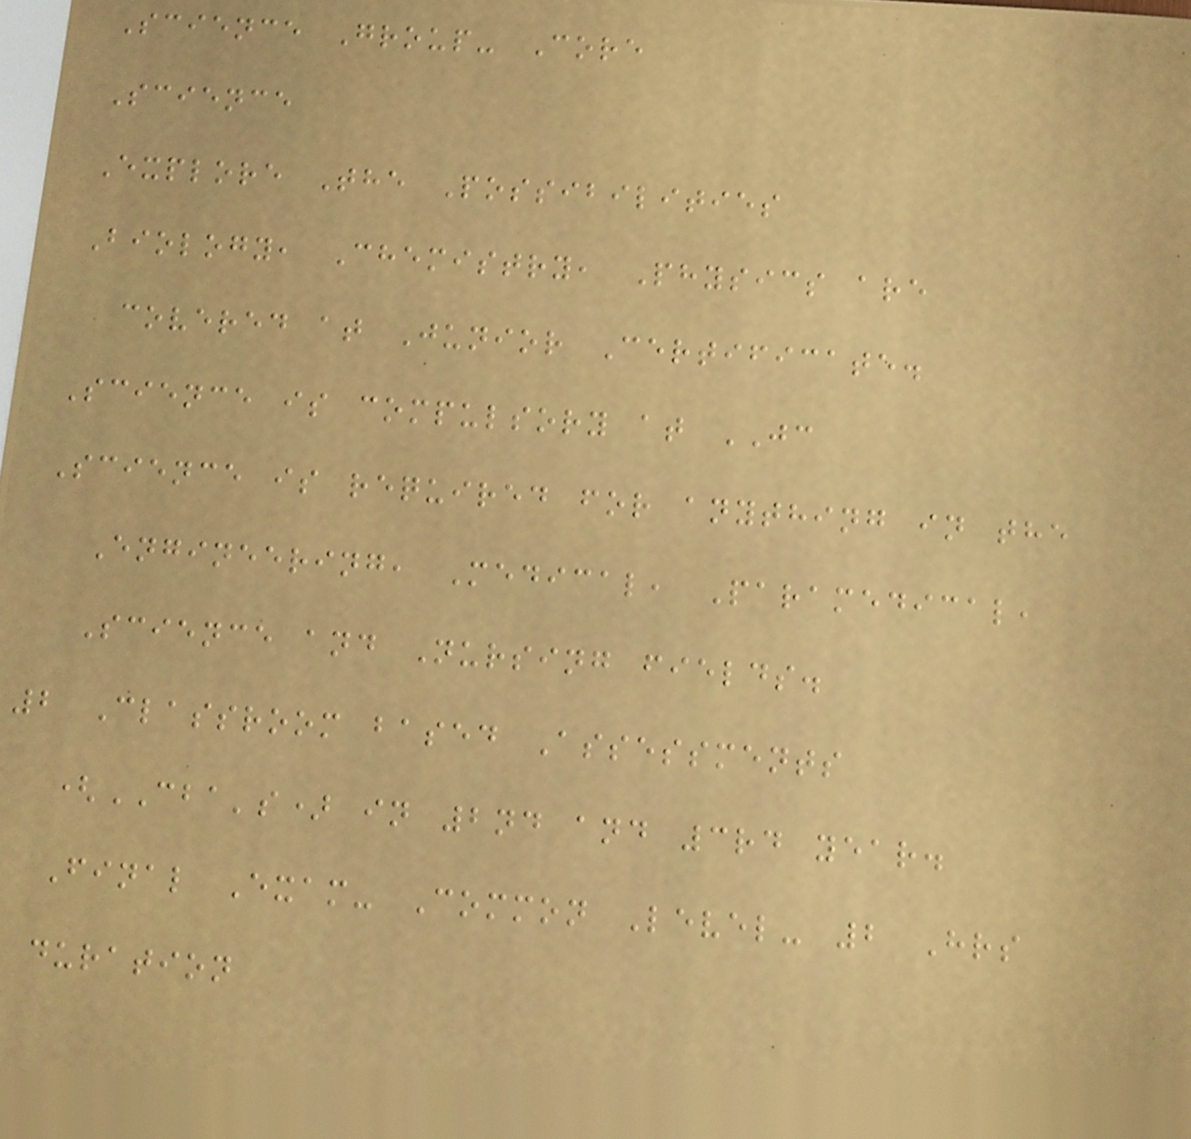Science Group- Core
Science
Explore The Possibilities
Biology, Chemistry, Physics are
covered at Junior Certificate.
Science is compulsory at JC
Science is required for anything in the
Engineering, Medical, Paramedical,
Science and Nursing fields.
2 Classroom based Assessments
(CBA's) in 2nd and 3rd year.
Final Exam- Common Level- 2 Hrs
duration
